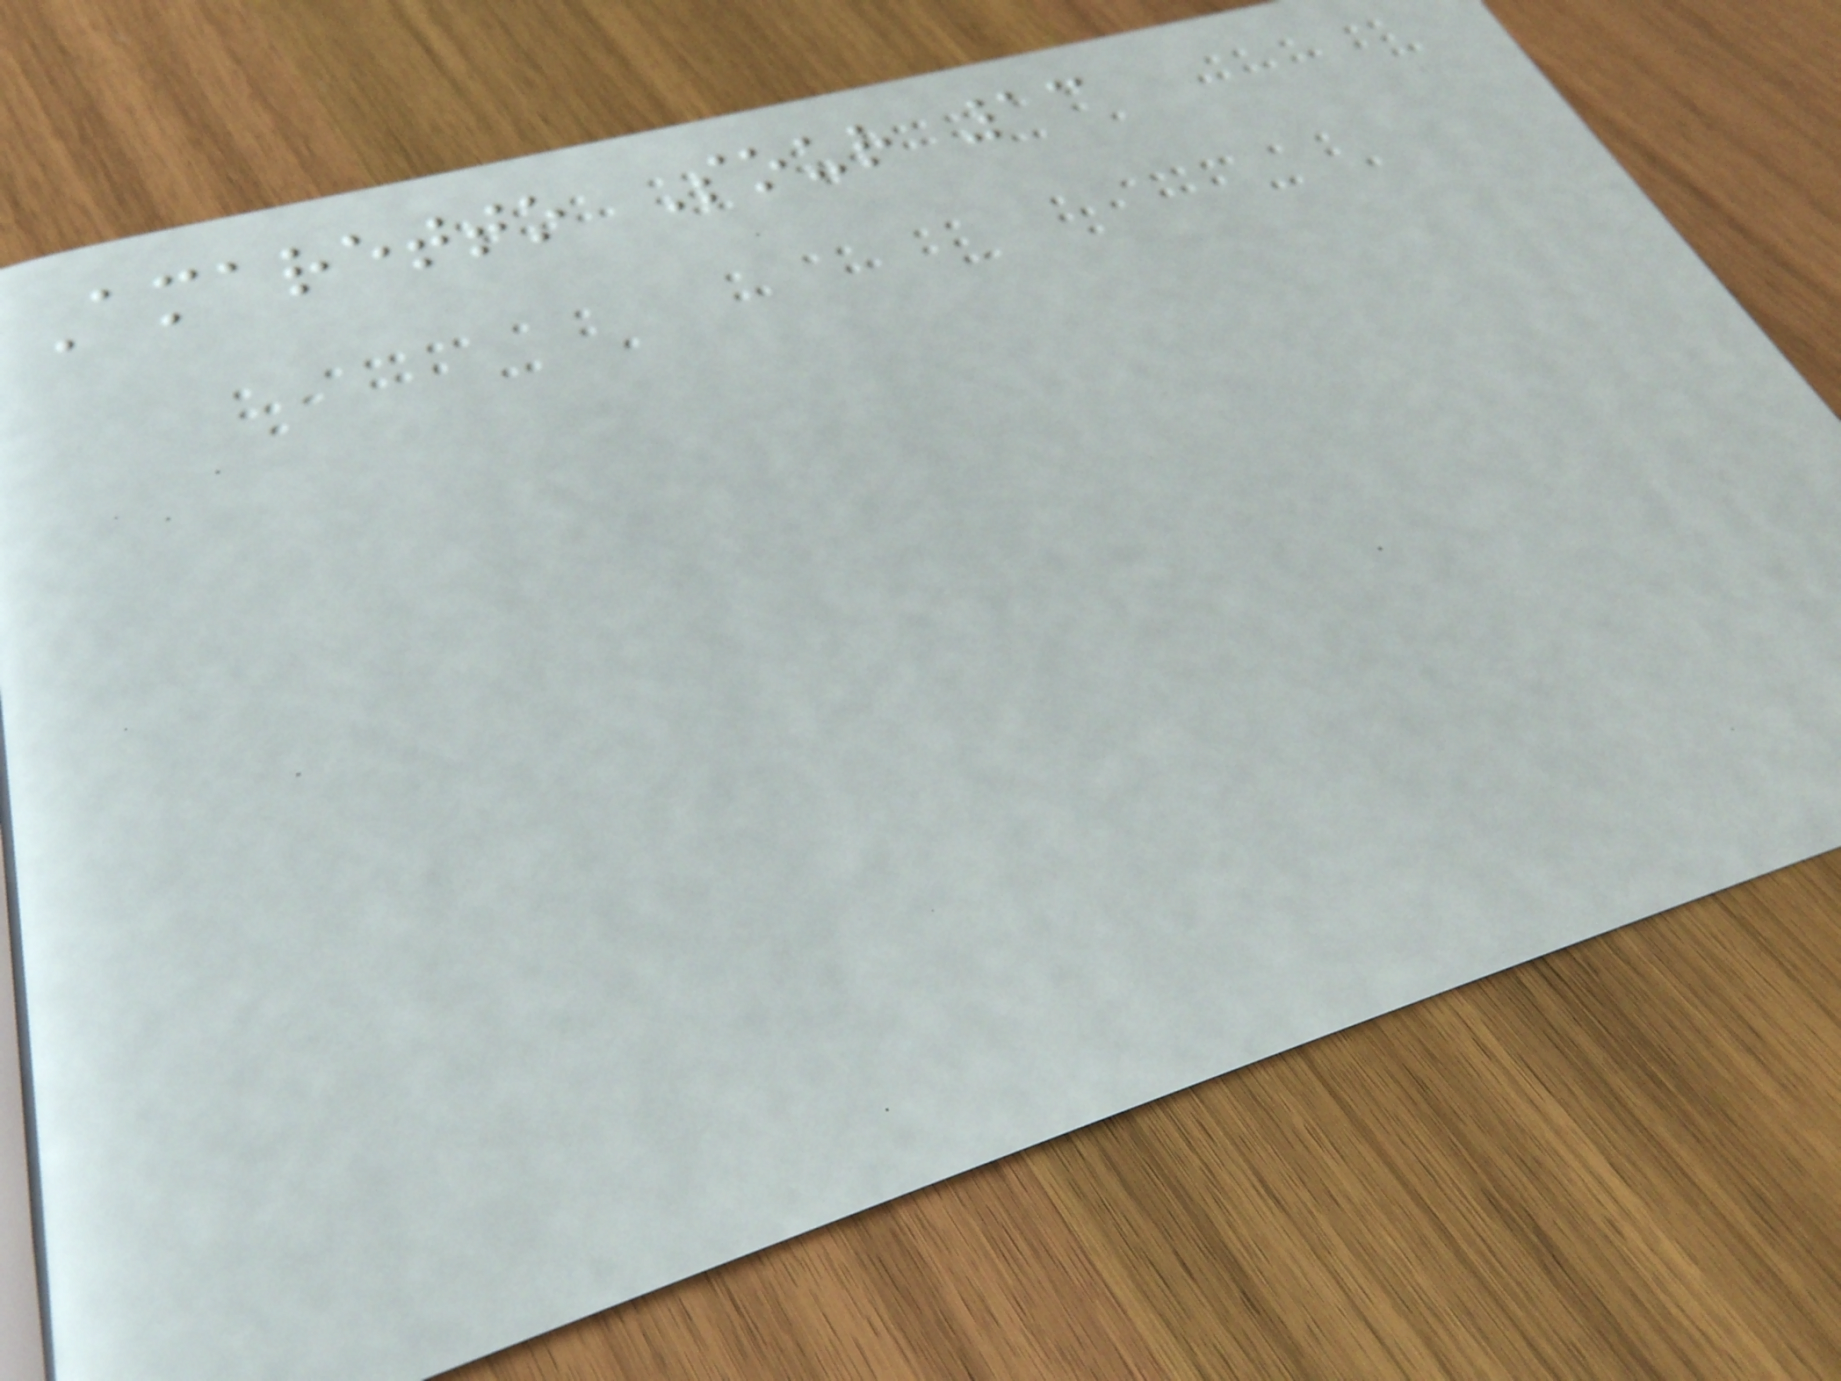Amaretto Sour 13
